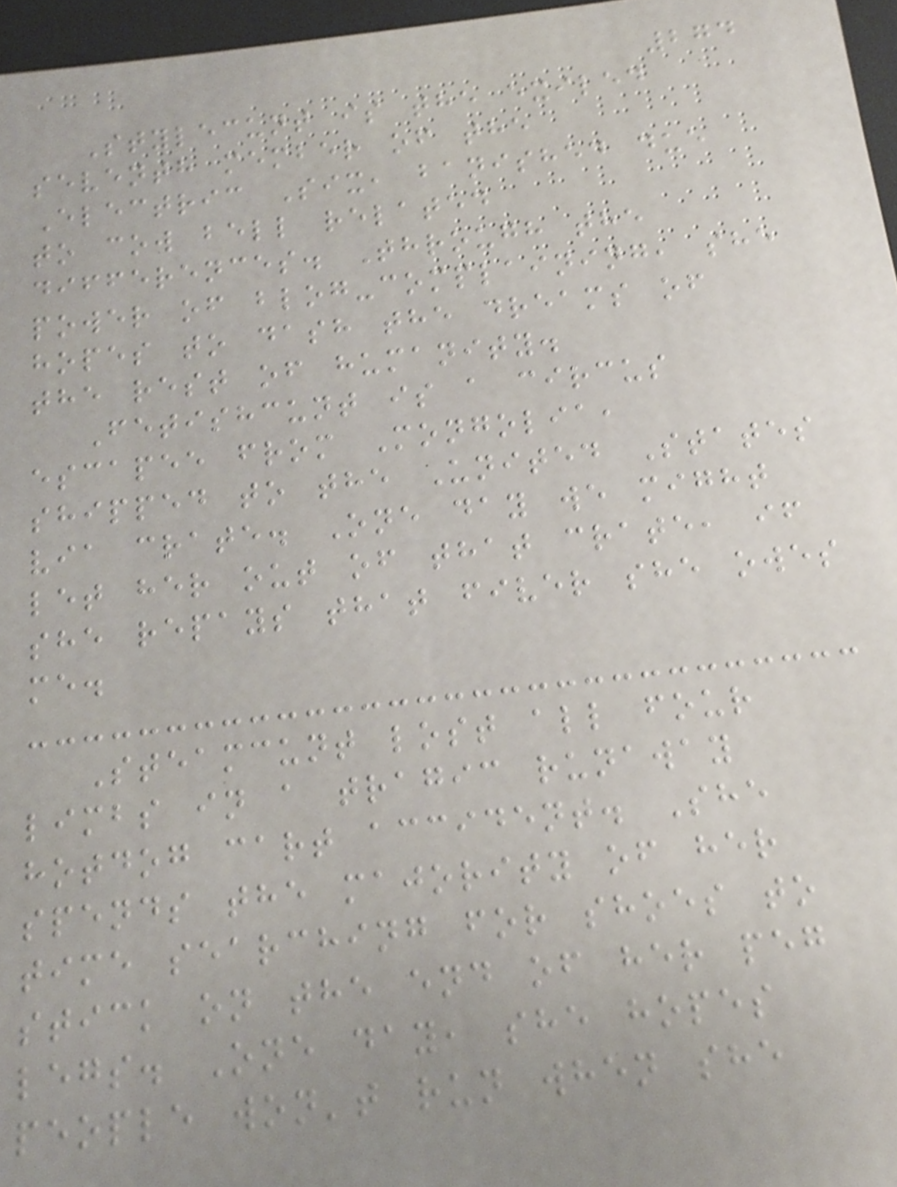274
Stylecunt is the exiled
seventh member of the
Electric Six, banished due
to cow bell related
differences. Through the
power of blog-complaining, she
hopes to dash the dreams of
the rest of humanity.
Fetishcunt is a circus
escapee from Mongolia,
shipped to the United States
via crate. One day we might
let her out of that crate, if
she repays that fiver she owes
me.
Steamcunt lost all four
limbs in a tragic runaway
hotdog cart accident. She
spends the majority of her
time searching for shoes to
stick on the end of her peg
legs. One day, she hopes
people won't run when she
